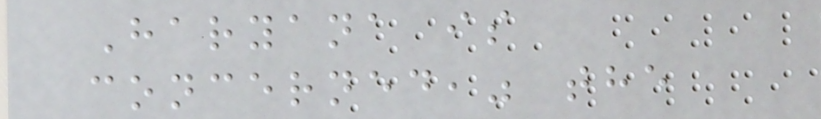Haryana is
concerned," the
